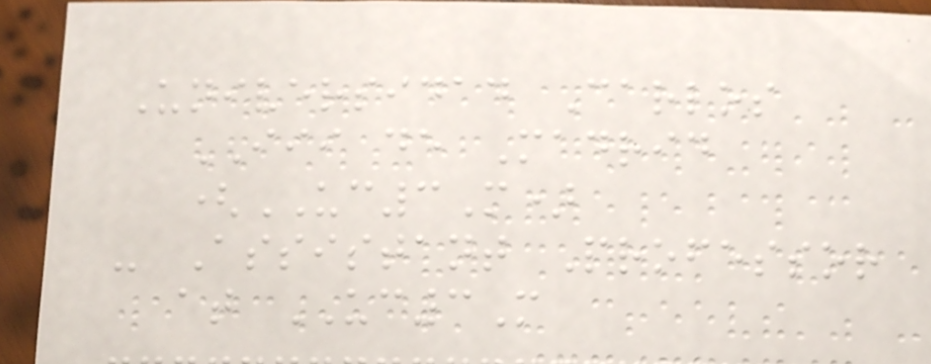Universidad Carlos
III de Madrid
(UC3M)
- Assistant Professor
at UC3M
